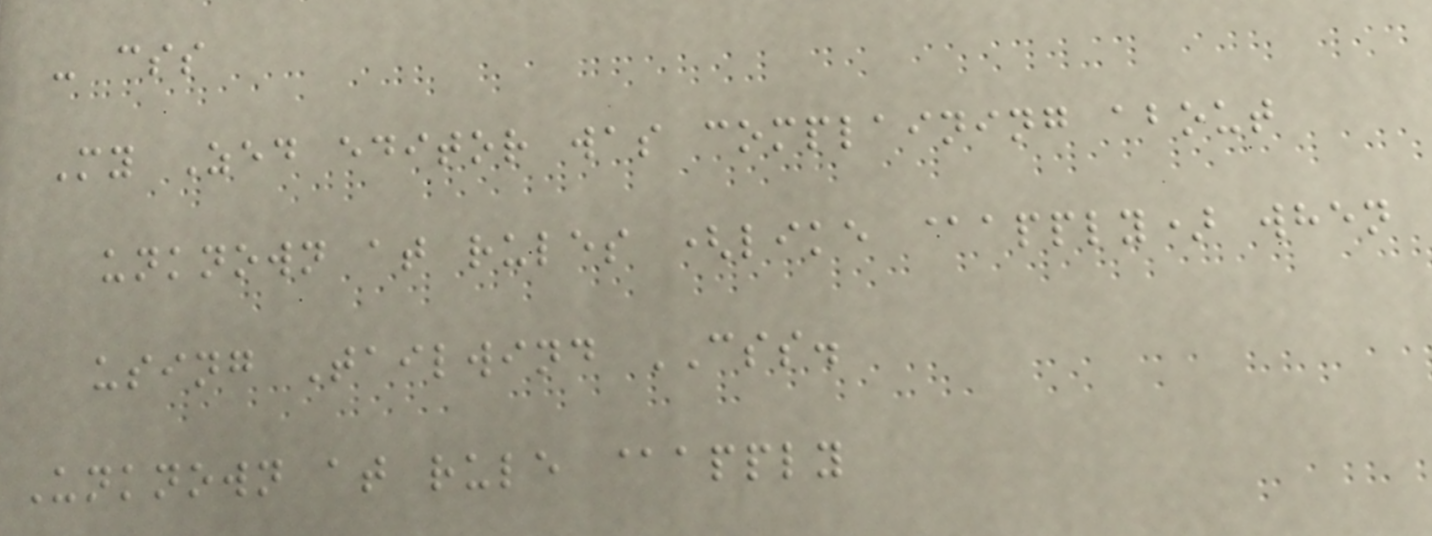- css
My Zed editor was complaining about
unknown at rules (like @apply) when
using Tailwind CSS.
Unknown at rule @apply
